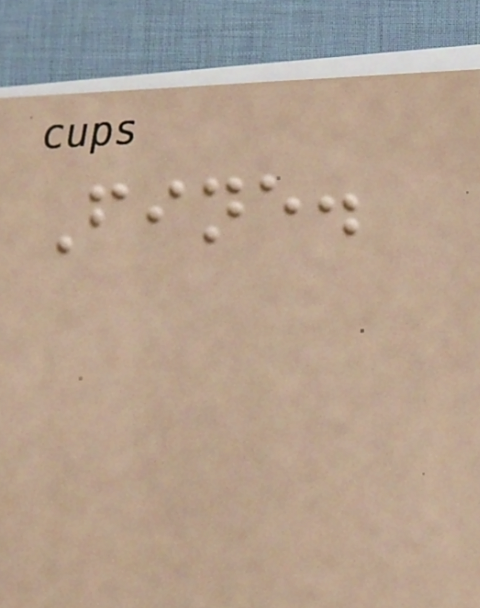Fine.
